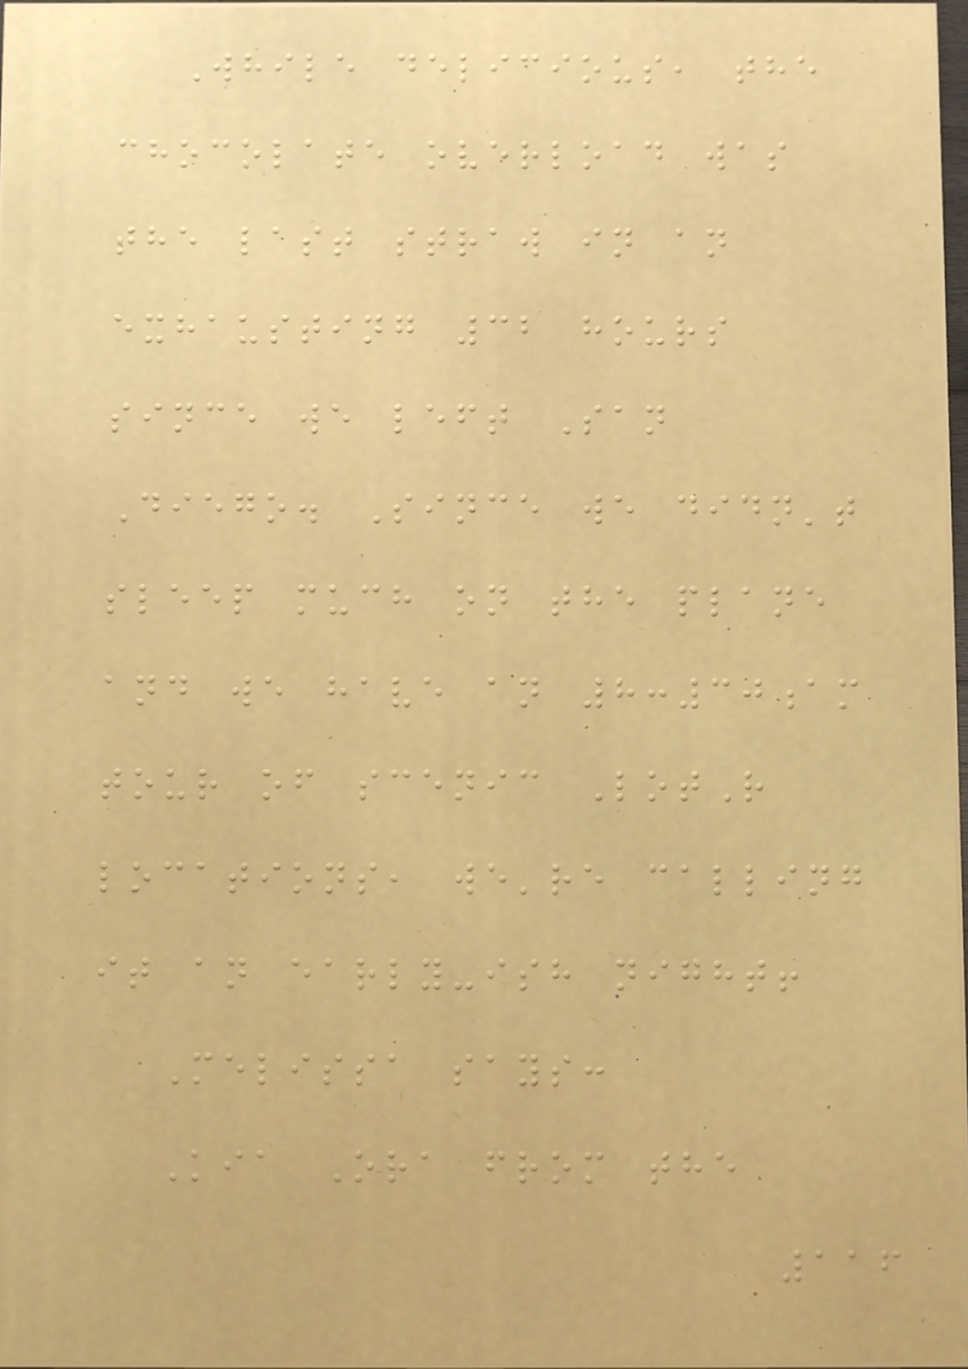While delicious, the
chocolate overload was
the last straw in an
exhausting 32 hours
since we left San
Diego. Since we didn't
sleep much on the plane
and we have an 8:30am
tour of scenic LotR
locations, we're calling
it an early-ish night!
Melissa says:
Kia Ora from the
116
